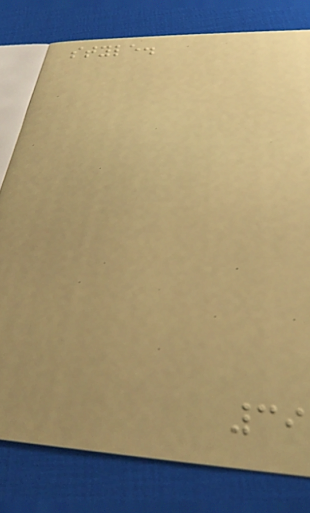style.
39
